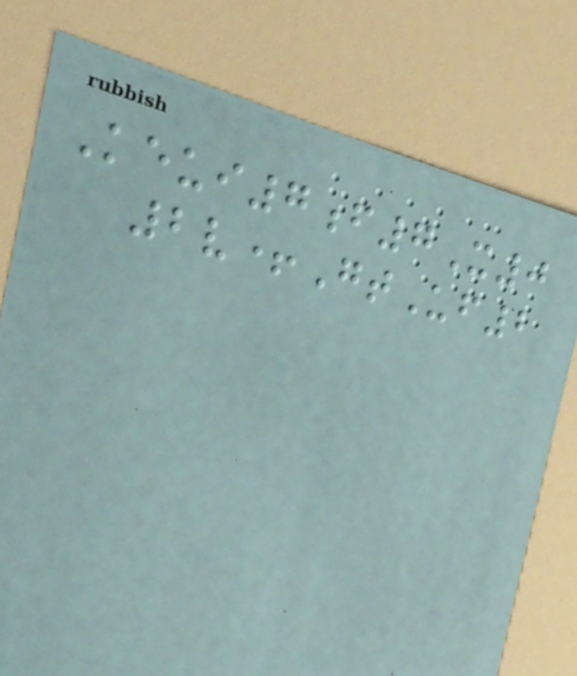Keui7f7X0
2v+GtUf2
